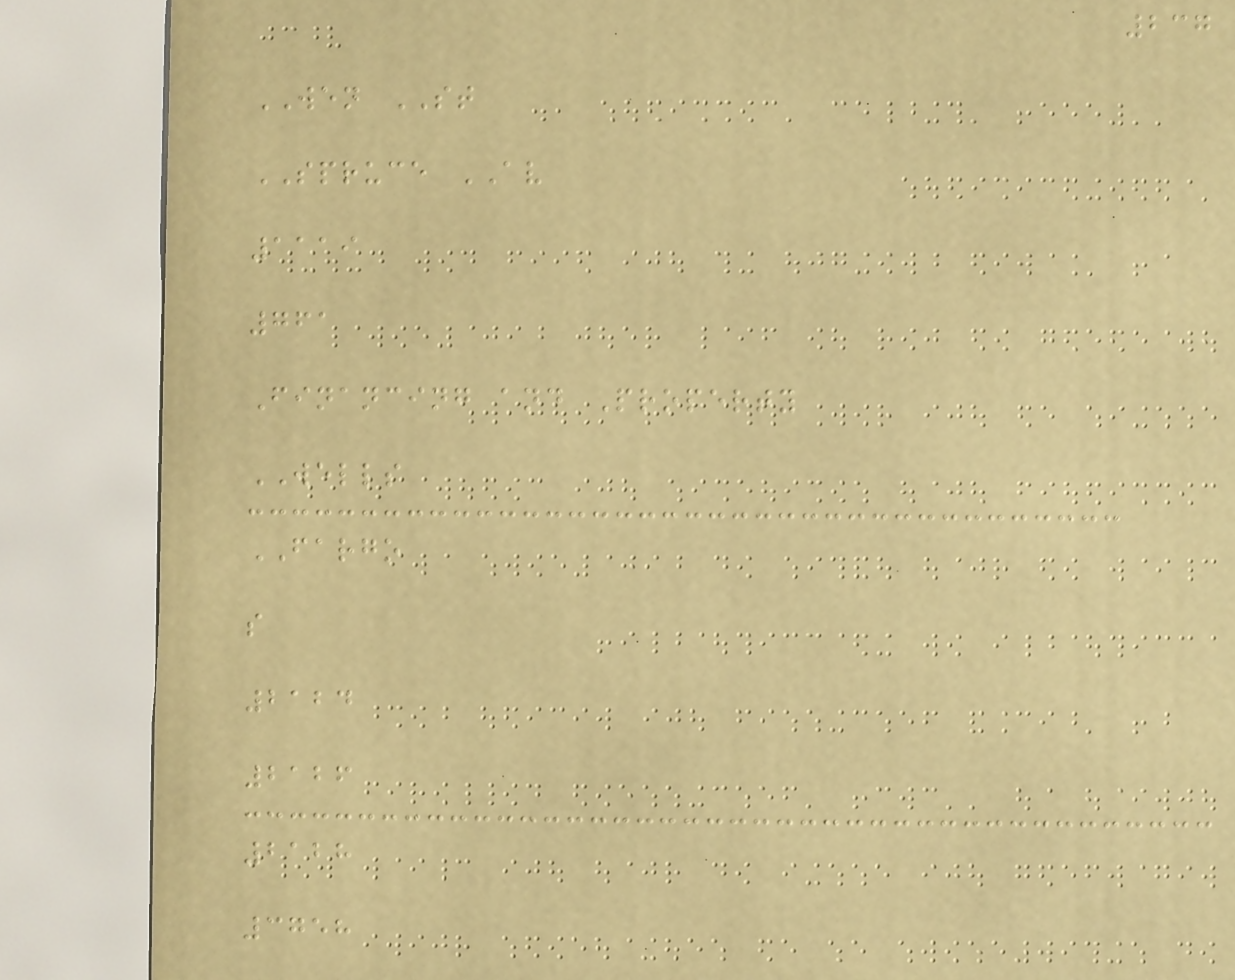237
WEN ST
SPRUCE AV
1119
761
Financing and Property
WELLS
FARGO
s
2124
2126
2128
3758
